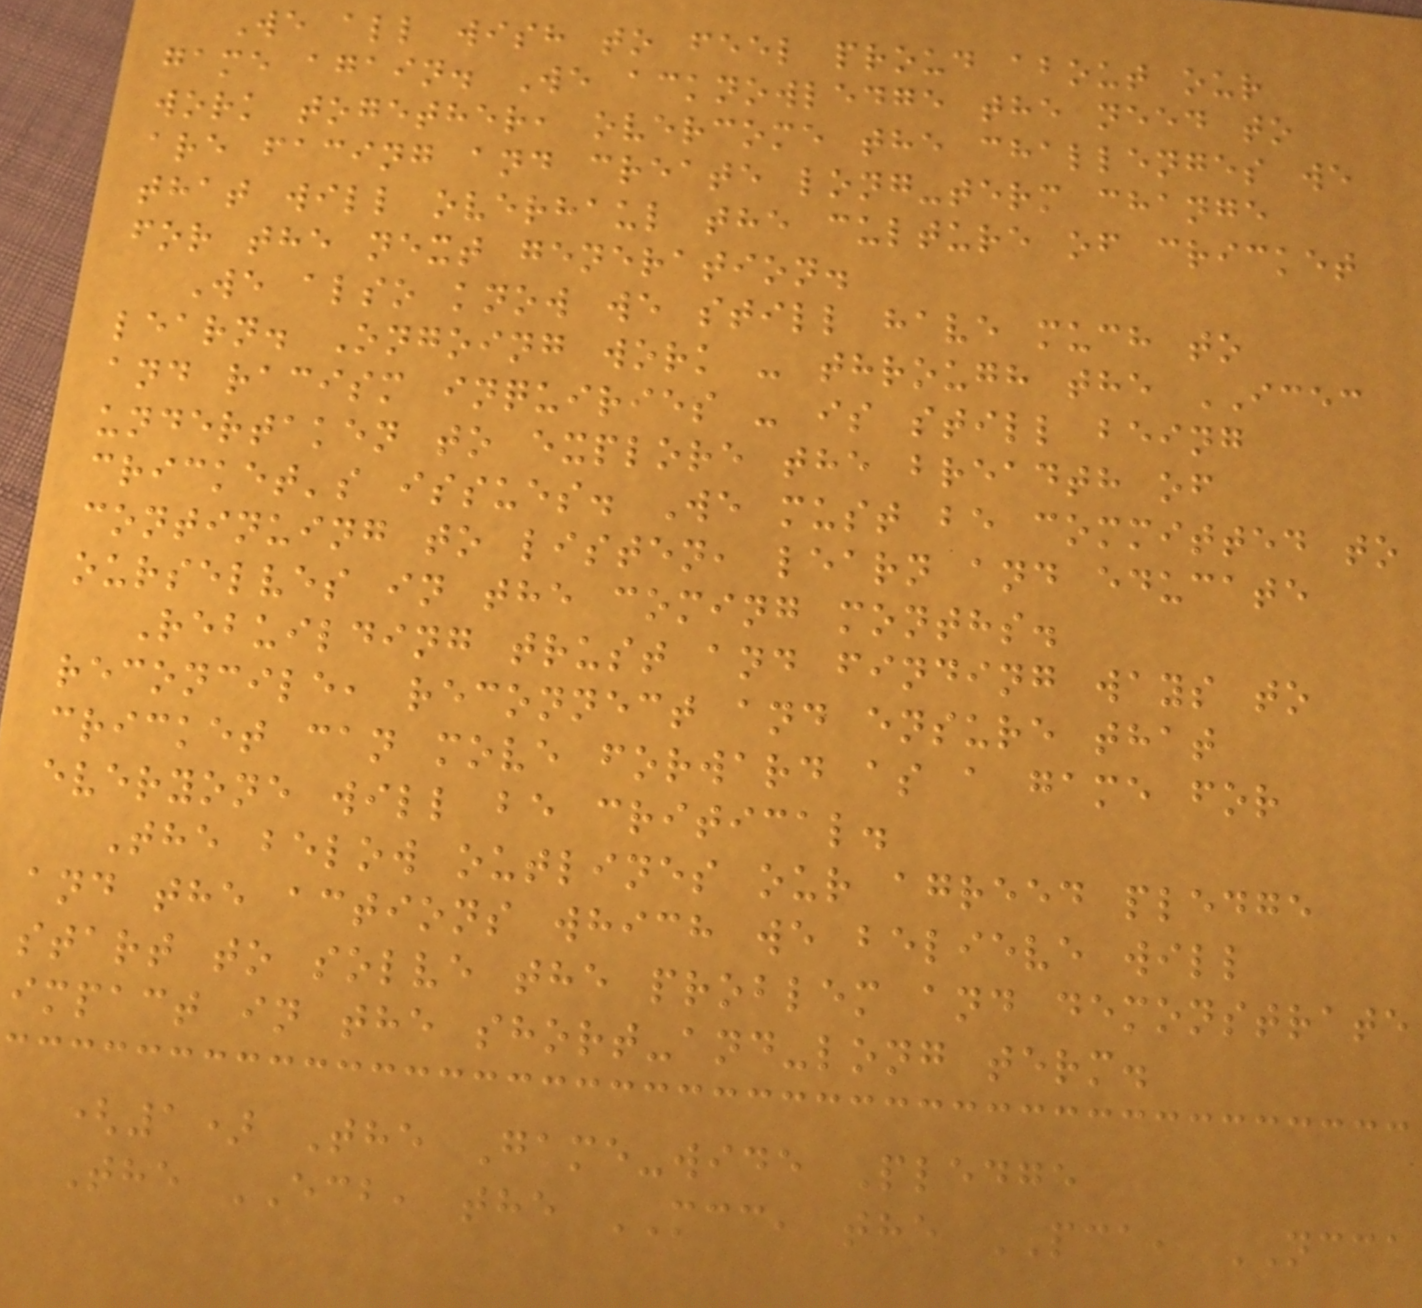We all wish to feel proud about our
game again. We acknowledge the need to
work together, overcome the challenges we
are facing and create long-term change
that will overhaul the culture of cricket
for the next generation.
We also know we still have much to
learn. Ongoing work - through the ICEC
and racism inquiries - is still being
undertaken to explore the breadth of
cricket's issues. We must be committed to
continuing to listen, learn and educate
ourselves in the coming months.
Rebuilding trust and finding ways to
reconcile, reconnect and ensure that
cricket can move forward as a game for
everyone will be critical.
The below outlines our agreed pledge
and the actions which we believe will
start to solve the problem and demonstrate
impact in the short-and-long term.
(1) The Game-wide Pledge
The ECB, the MCC, the PCA, NCCA
